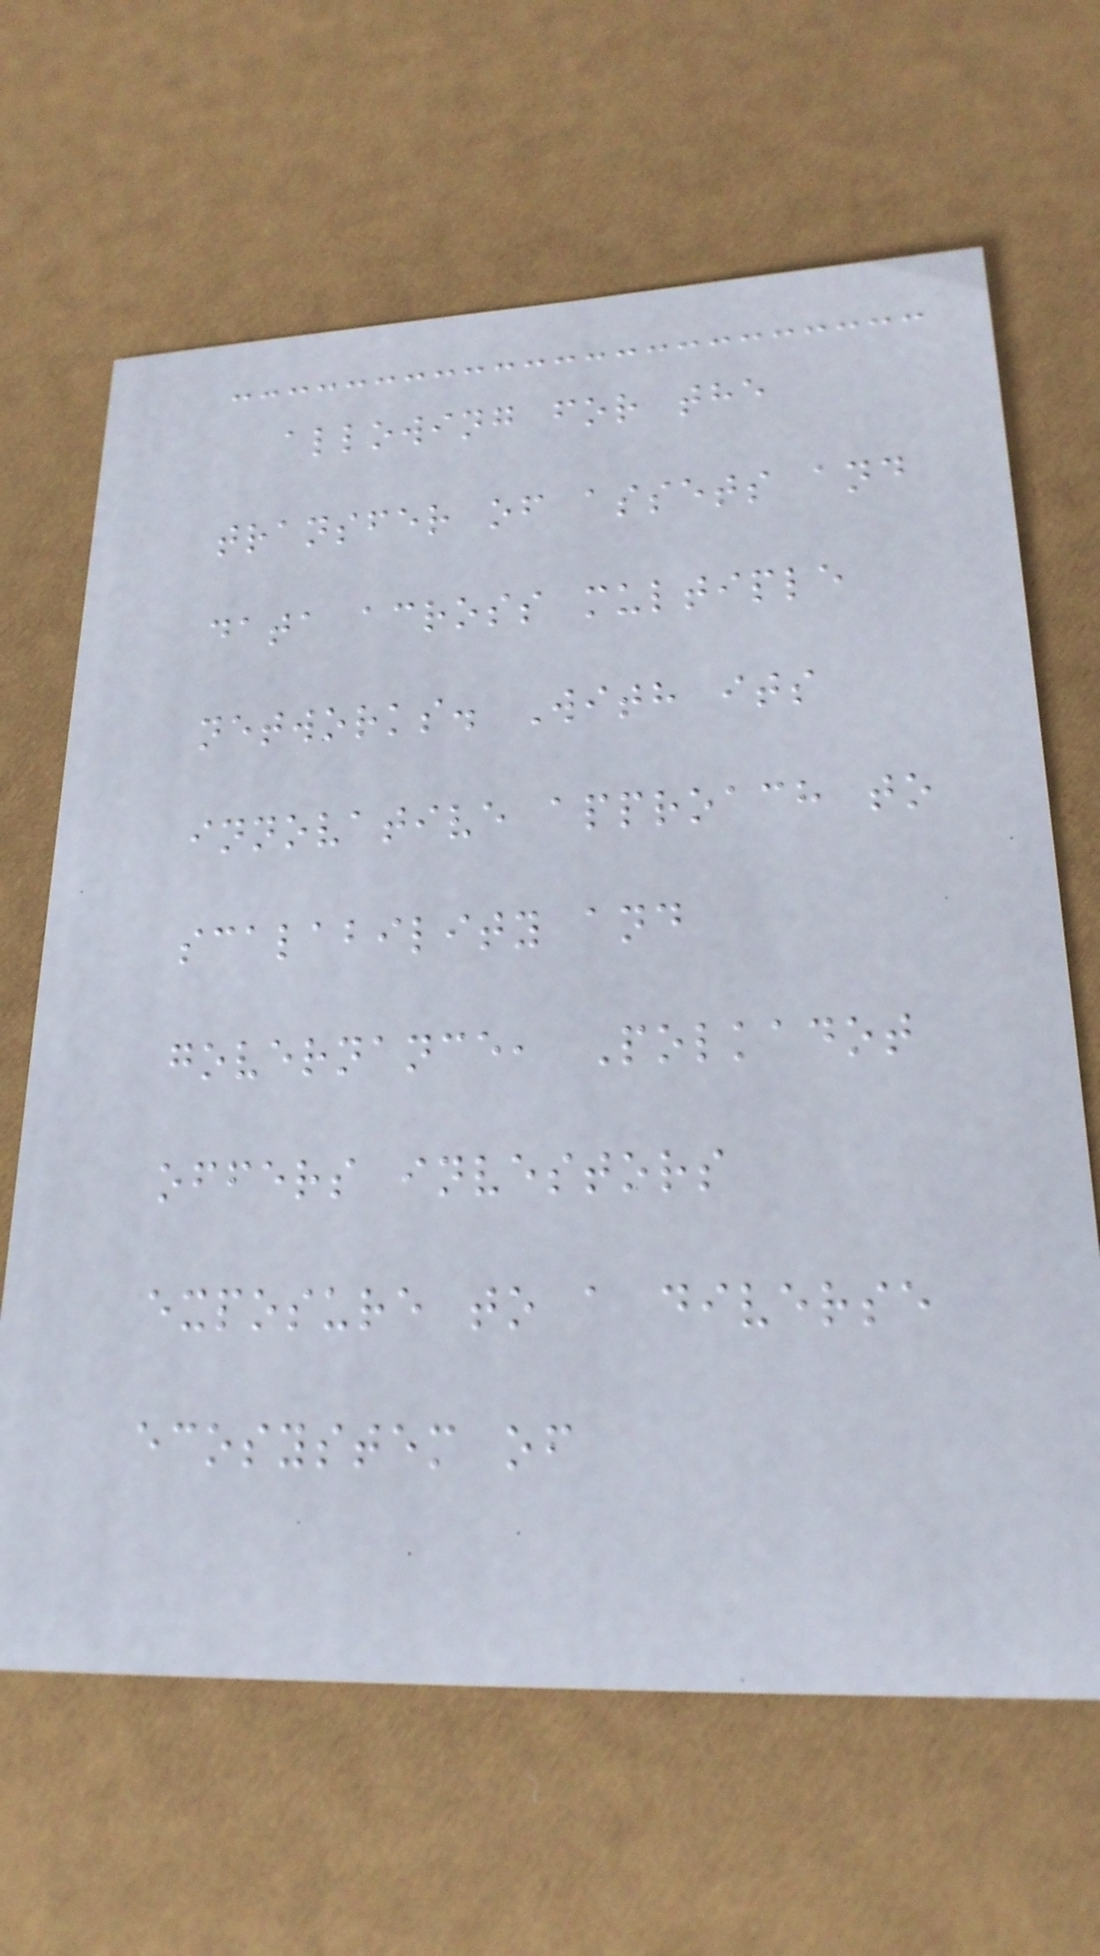allowing for the
transfer of assets and
data across multiple
networks. With its
innovative approach to
scalability and
governance, Polkadot
offers investors
exposure to a diverse
ecosystem of
